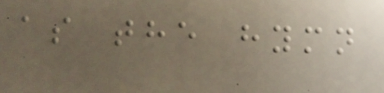as the hymn
